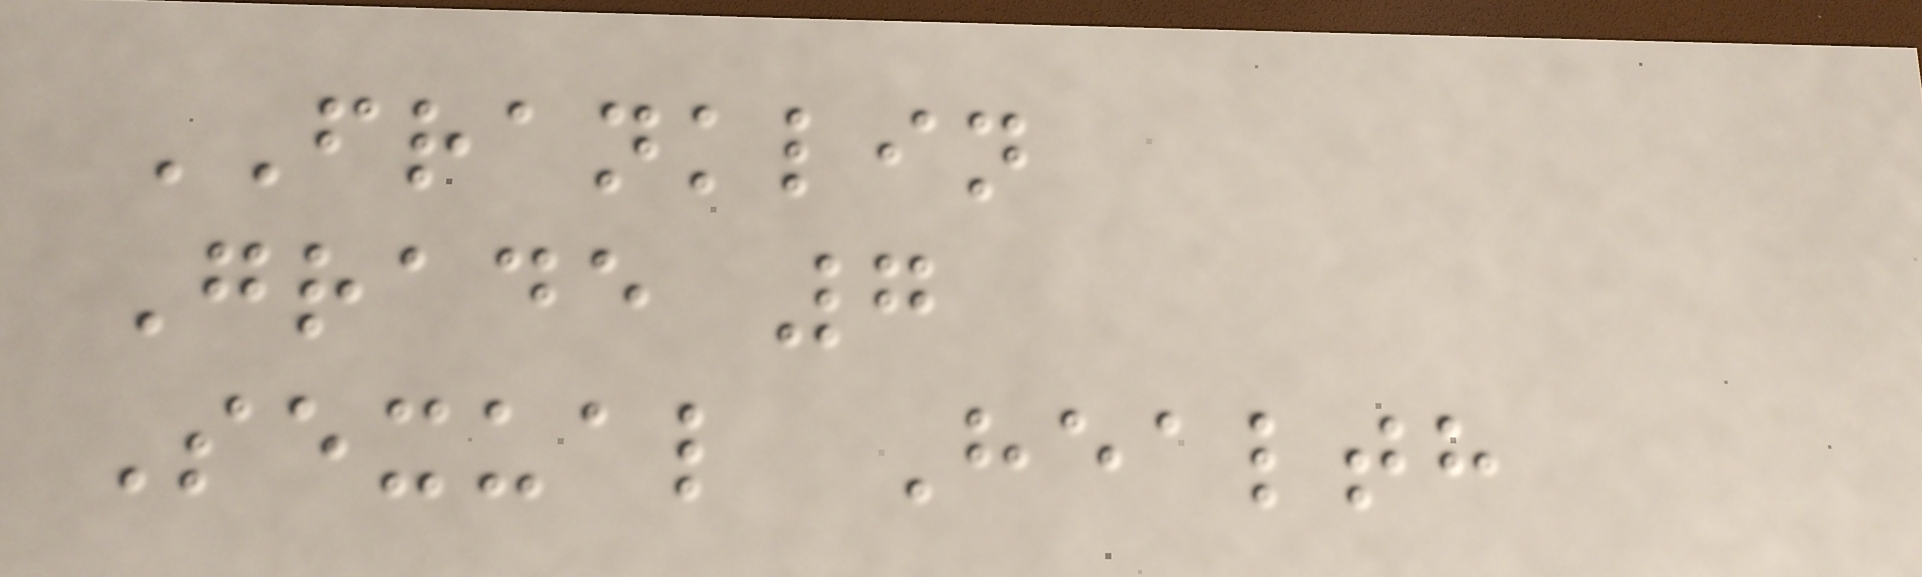FRANKLIN
Grade 7
Sexual Health
